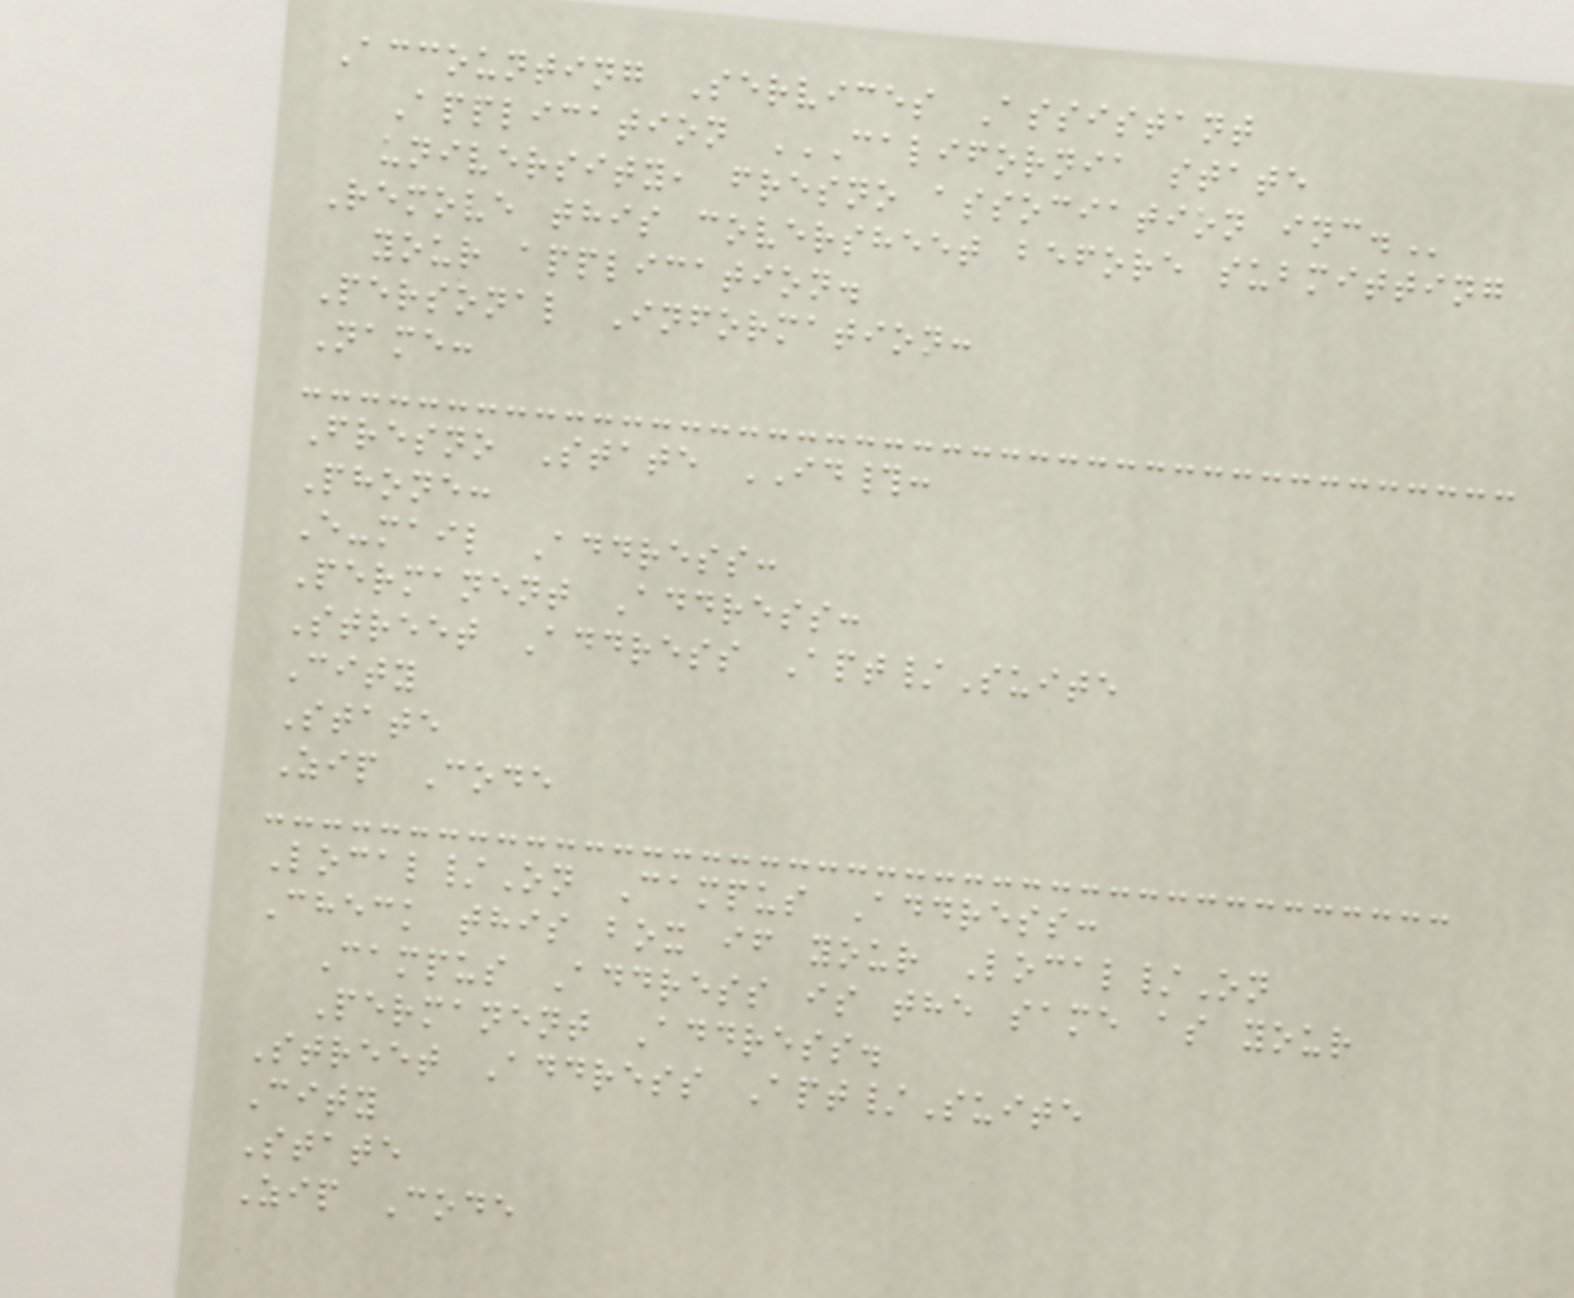Accounting Services Assistant
Application CALIFORNIA STATE
UNIVERSITY, FRESNO ASSOCIATION INC.
Remove this coversheet before submitting
your application.
Personal Information:
Name:
Fresno State ID#:
Phone:
E-mail Address:
Permanent Address:
Street Address Apt/Suite
City
State
Zip Code
Local/On Campus Address:
Check this box if your Local/On
Campus Address is the same as your
Permanent Address.
Street Address Apt/Suite
City
State
Zip Code
